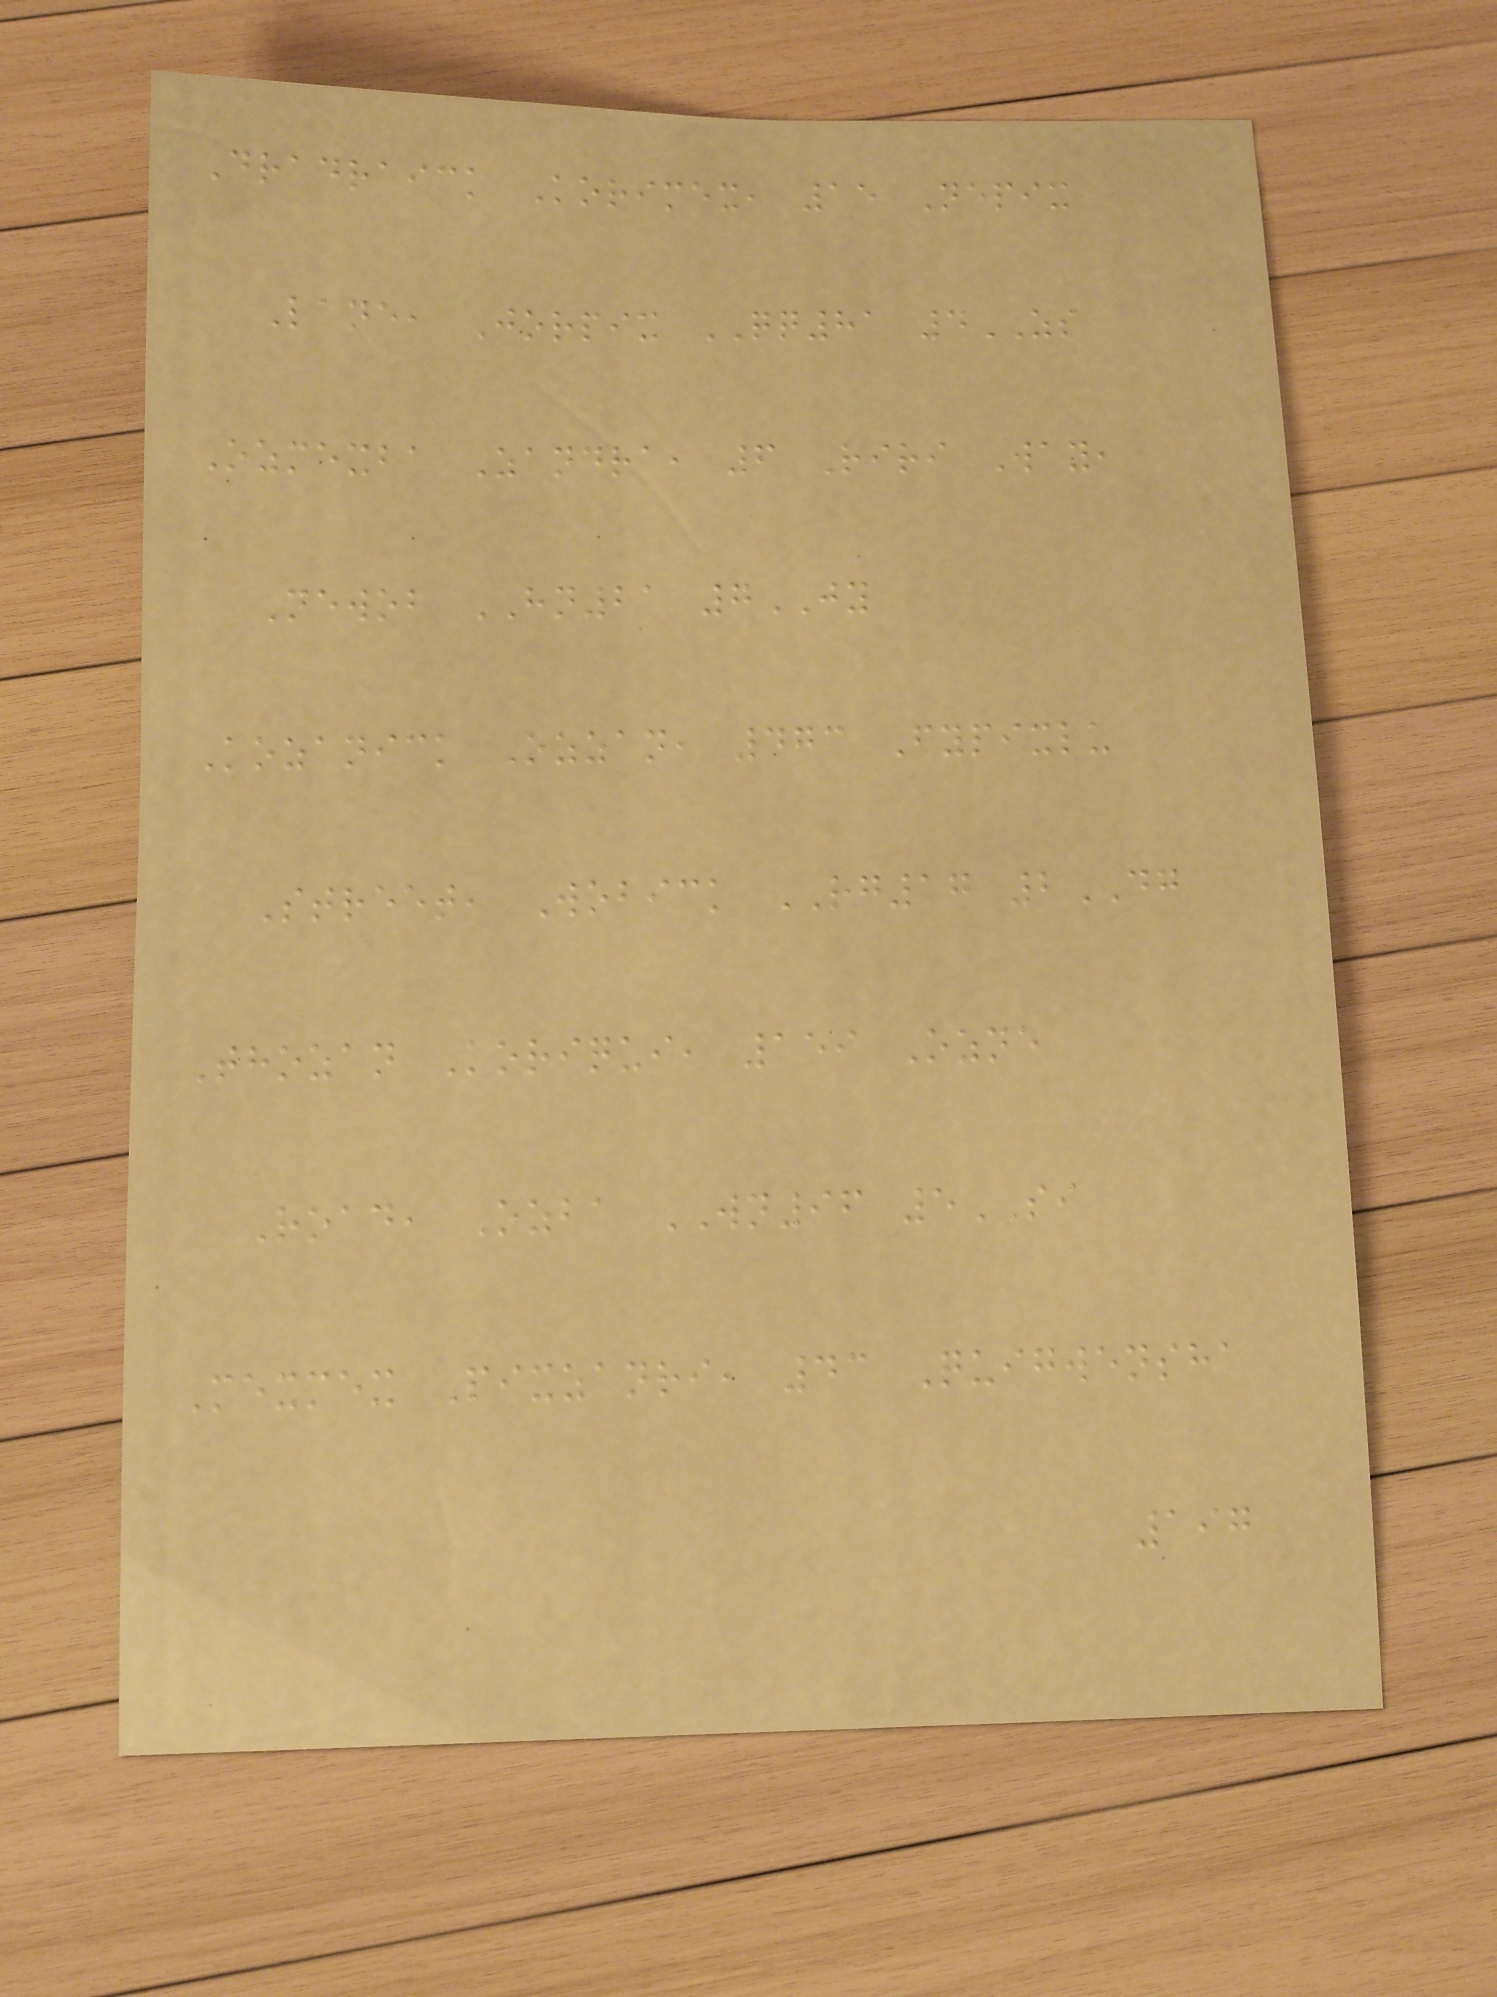Dradraick Korimex, 15 Nepix
Lane, Jorpix QQ81 4ZS
Ozmexba Zandra, 6 Riri Way,
Newob HN21 7JY
Kozanick Ozzan, 473 Fypixlu
Street, Wobick RG17 2DG
Thozan Koriqui, 159 Ozne
Road, Ozba WN96 5SI
Mexmex Pixzanri, 43 Quigwensha
197
